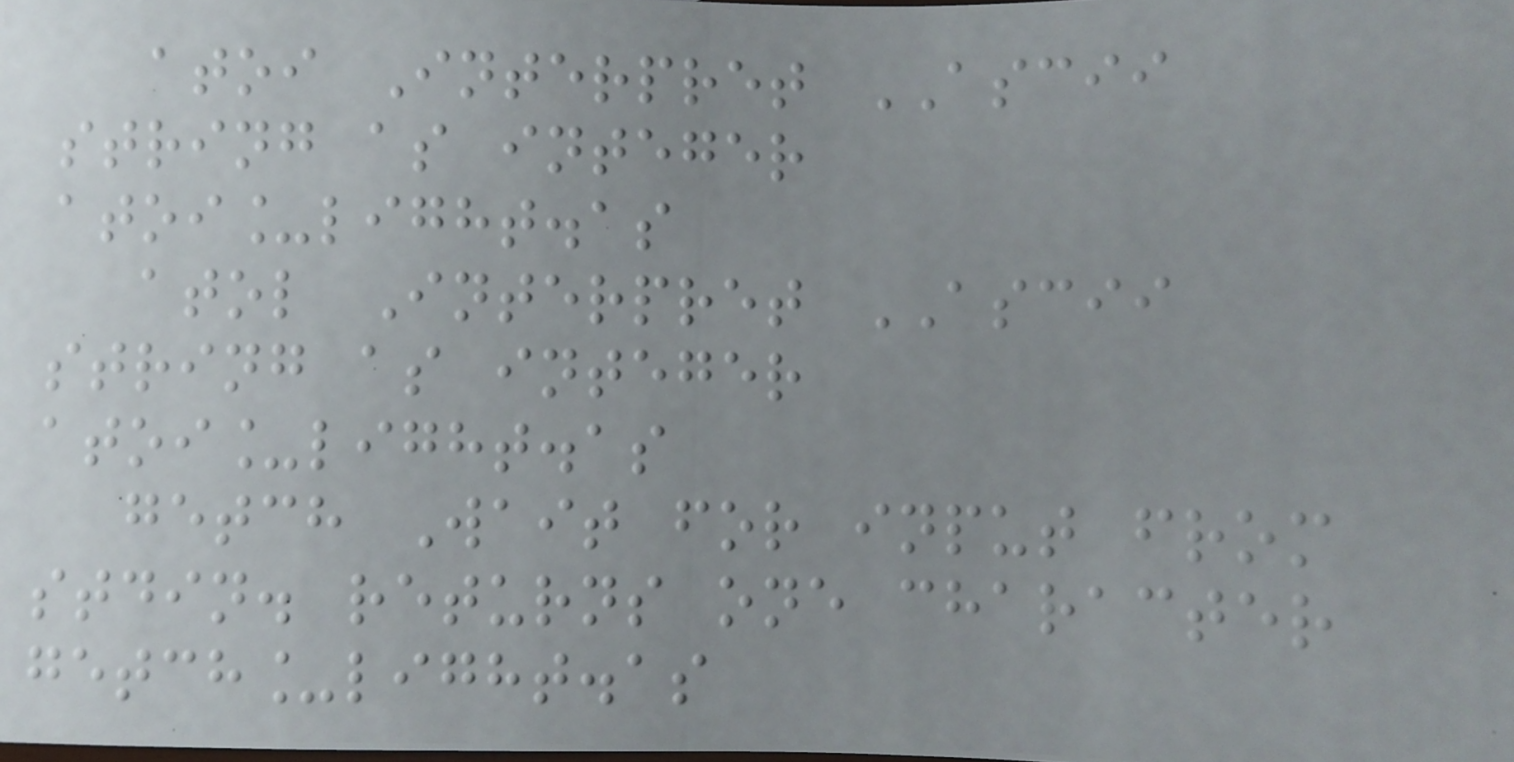atoi Interpret ASCII
string as integer
atoi_light.as
atol Interpret ASCII
string as integer
atoi_light.as
getch Wait for input from
stdin. returns one character
getch_light.as
